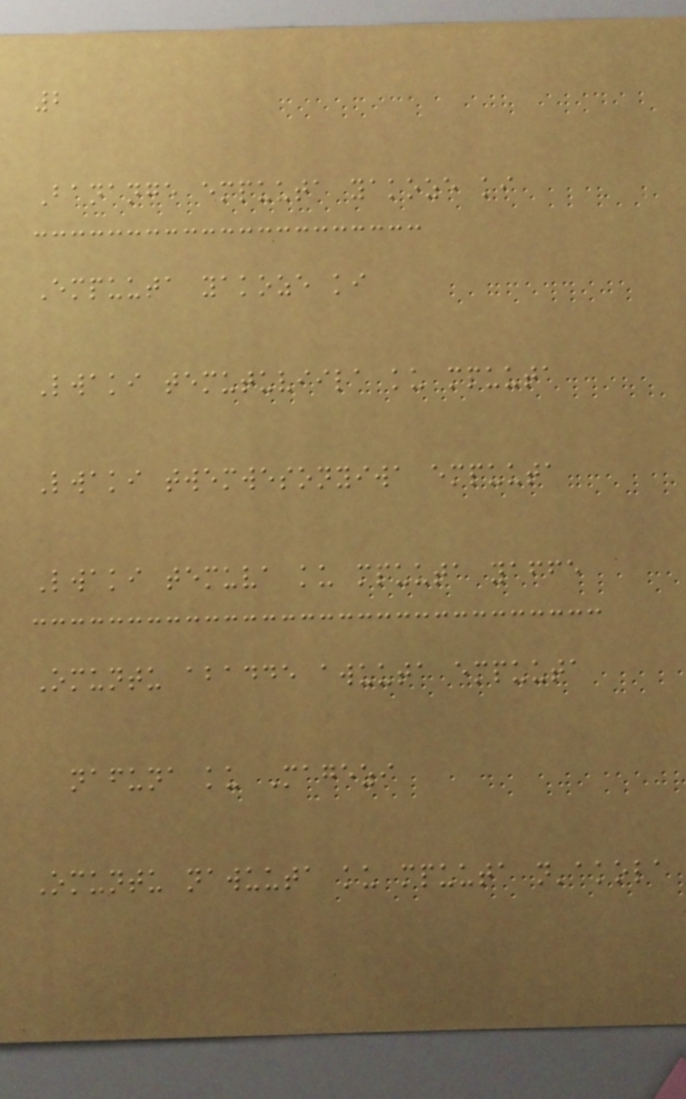2
Banange empuuta yakoze ki
Empuuta yakoze ki
Lwaki temutuviila ku mpuuta
Lwaki twemwesonyiwa empuuta
Lwaki temuva ku mpuuta yaffe
Omuntu abadde awuuta empuuta
nafuna ku Magezi
Omuntu nawuuta ku mpuuta n'akola
